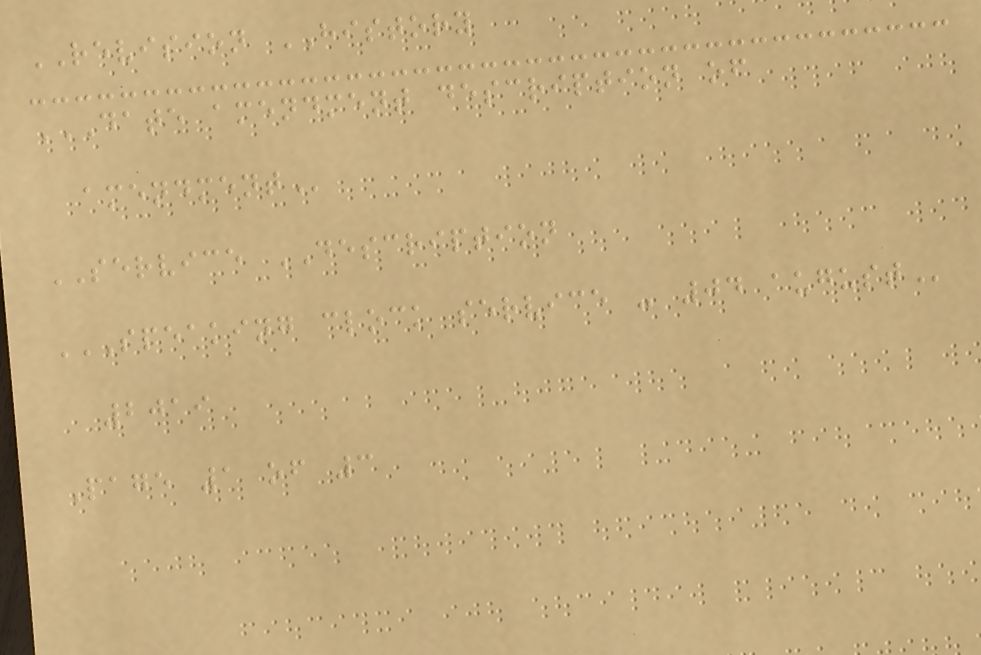REVISION HISTORY
DATE AMENDMENT DESCRIPTION OF
AMENDMENT
SERVICE DESCRIPTION
SPEAKING CLOCK SERVICE - 04 AUGUST
2019
Page 1 of 3
